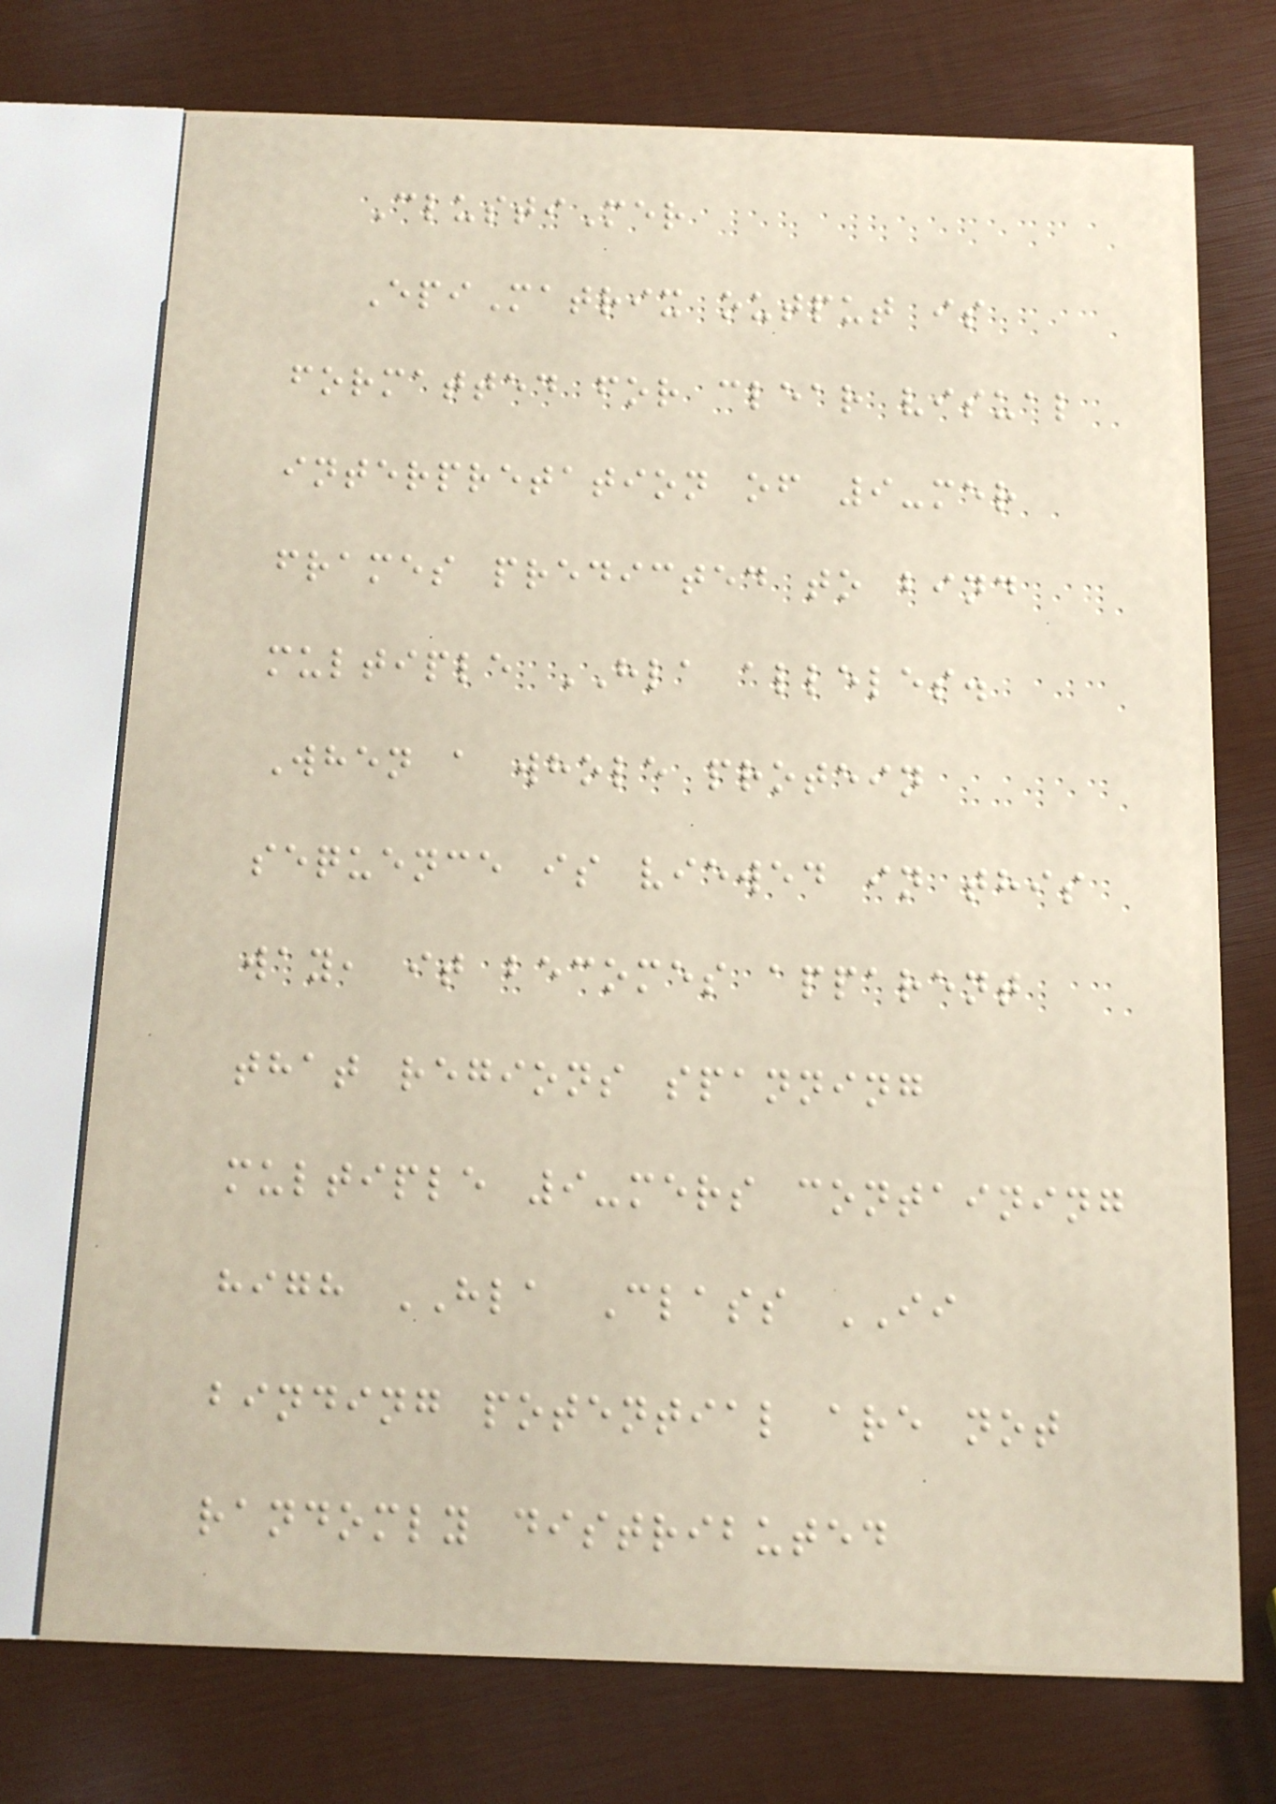ClustiMer
EpiMatrix output is
formatted for clear visual
interpretation of 9-mer
frames predicted to bind
multiple HLA alleles.
When a whole protein
sequence is viewed in this
way, it becomes apparent
that regions spanning
multiple 9-mers containing
high HLA Class II
binding potential are not
randomly distributed
